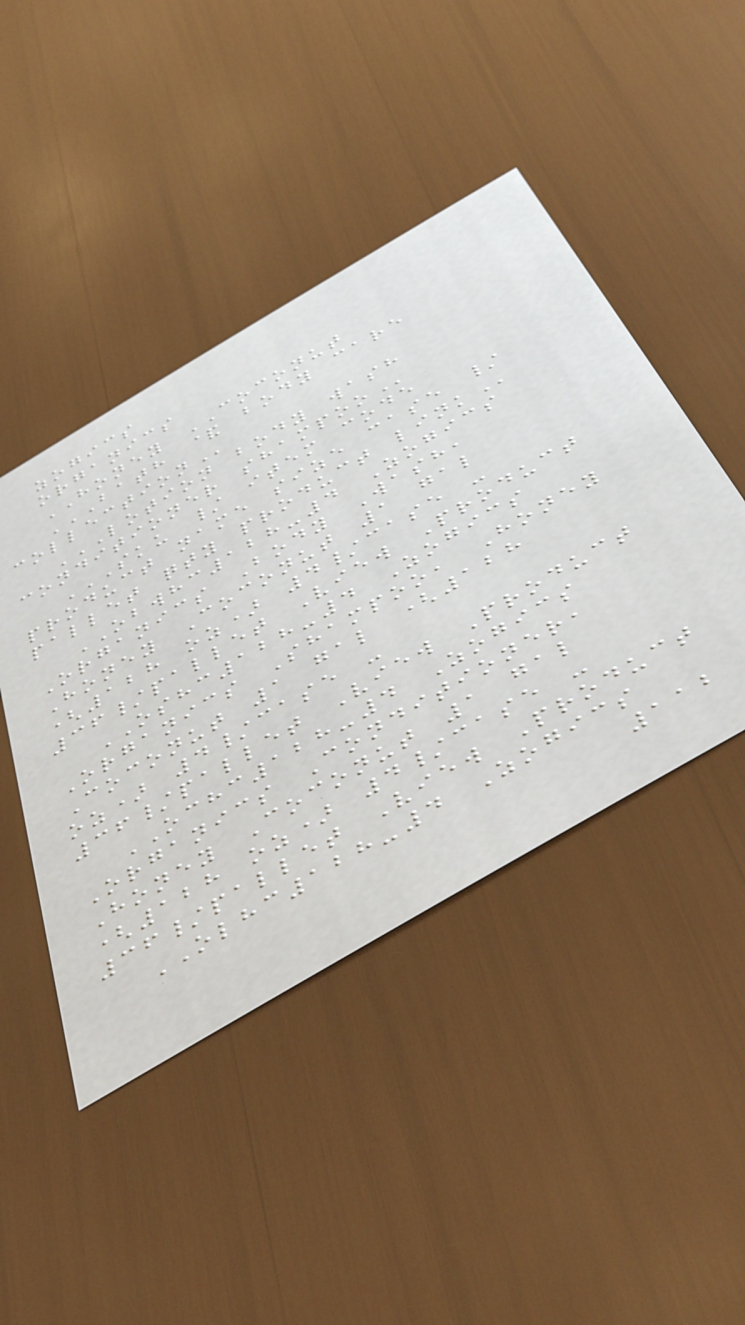zogics
organics
HONEY COCONUT
BATH & BODY CARE
COLLECTION
LOTION BODY WASH
CONDITIONER SHAMPOO
SKU / ITEM CODE
PRODUCT NAME SIZE CASE /
PALLET QTY PRODUCT LINK
OBWHC128-4 Zogics
Organics Body Wash,
Honey Coconut 1 gal
(128 oz) 4/case -
36/pallet View Product
OSHC128-4 Zogics
Organics Shampoo, Honey
Coconut 1 gal (128
oz) 4/case -
36/pallet View Product
OCHC128-4 Zogics
Organics Conditioner,
Honey Coconut 1 gal
(128 oz) 4/case -
36/pallet View Product
OLHC128-4 Zogics
112
